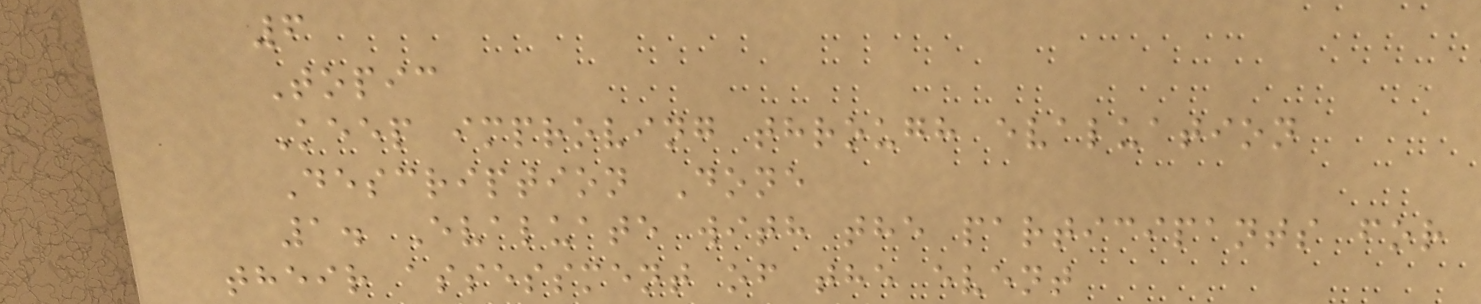6
Topic
Keep improving through evaluation
Description Done
1. Evaluate with the participants for
their assessment of the event
